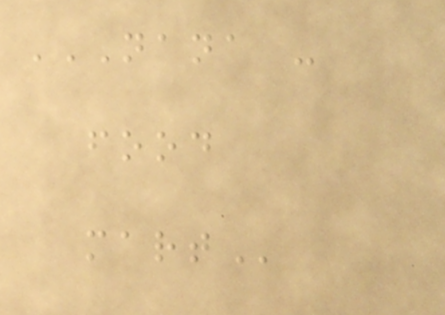NANA -
FOOD
MART
